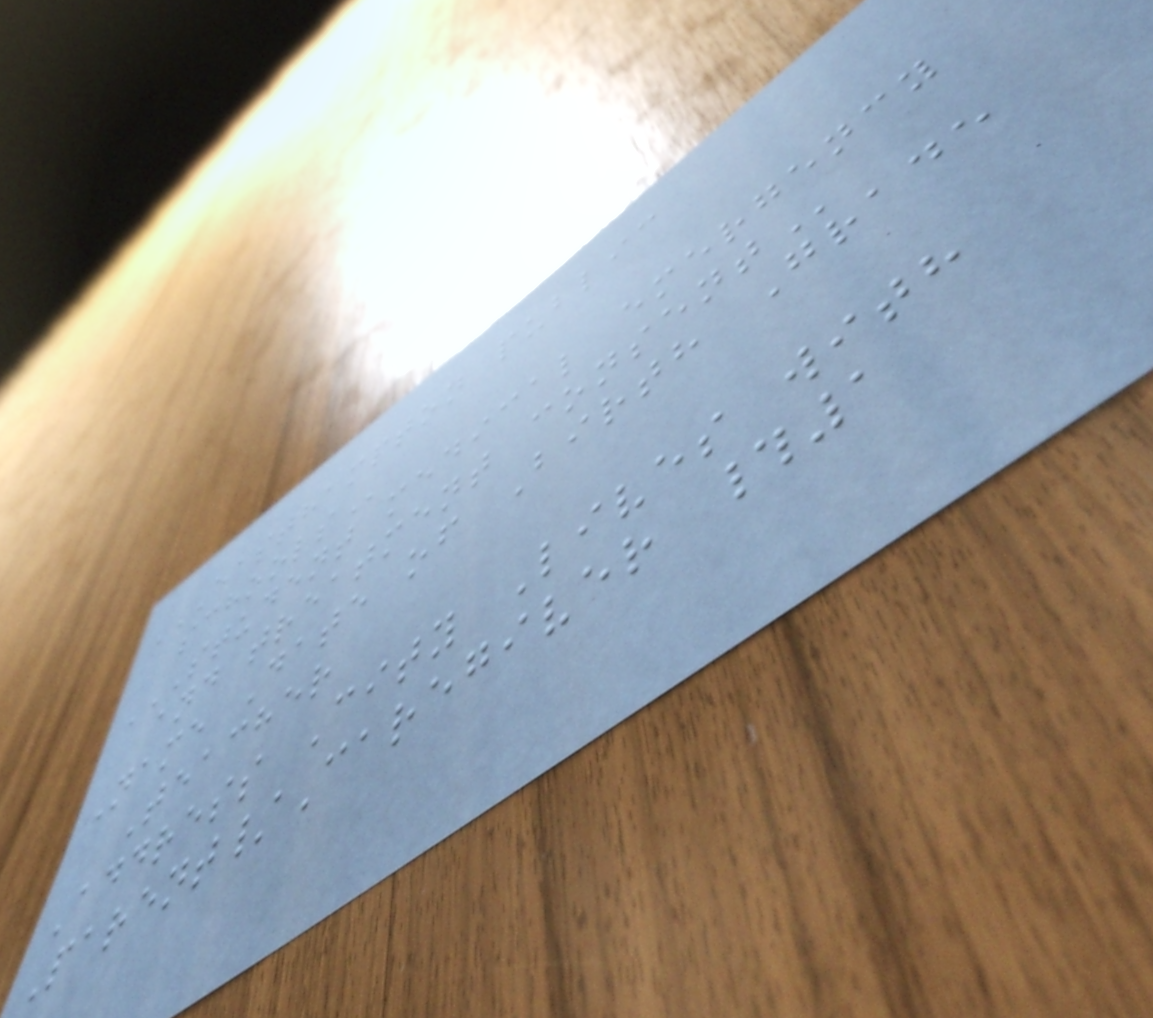EASTHAMPTON PUBLIC
SCHOOLS
STUDENT MEDICAL EMERGENCY
AND TREATMENT CONSENT
Name Date of Birth Grade
Teacher
Address City Lives with
Parent/Caregiver #1
